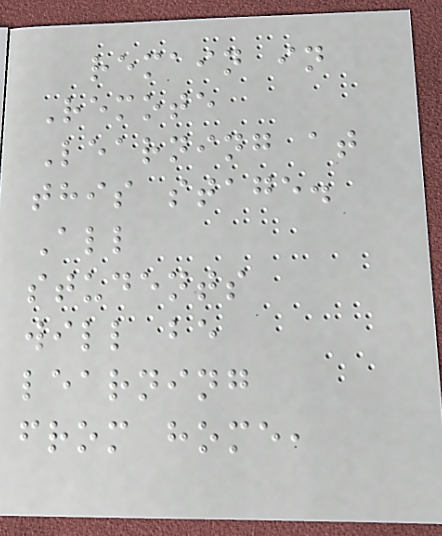remain in
Remote
Learning at
this stage.
All
students
will be
learning
from home,
